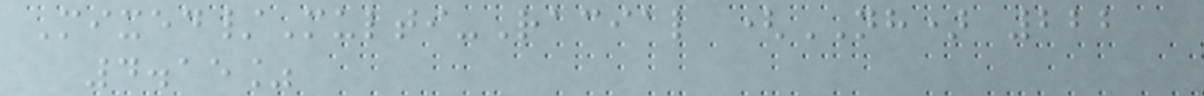Mixed/Multi-Racial (NH) 222
4.15%
